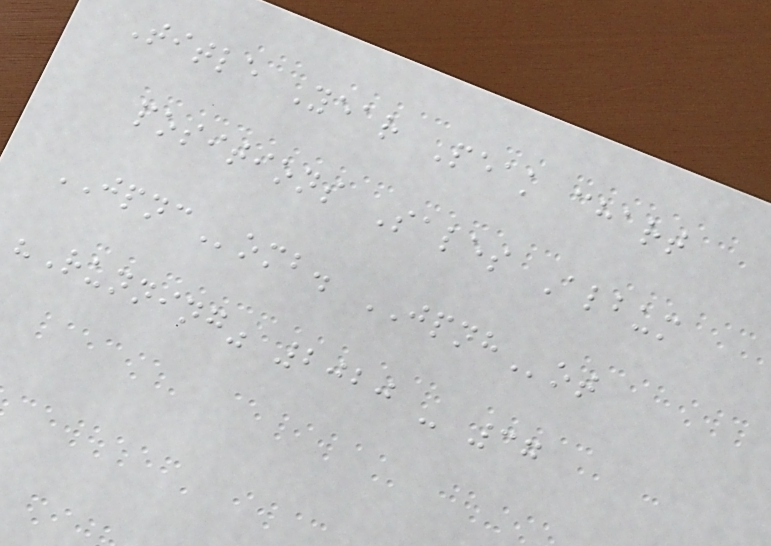Title Year Peak chart
positions Sales Album
JPNComb. JPNHot
"Running" 2020 - 37
